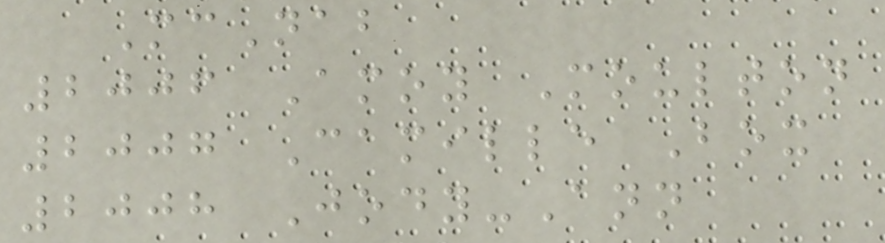McNab
2006 Amoy Moulton
2007 Camille Box
2008 Jody-Ann
